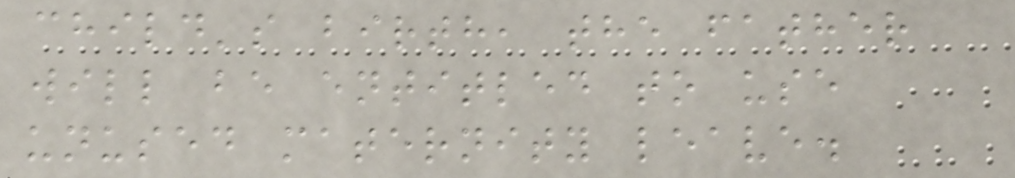child's birth, the father
will be entitled to use
unused maternity leave.
